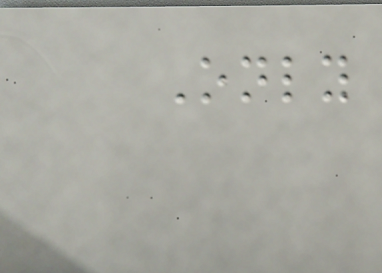Only
